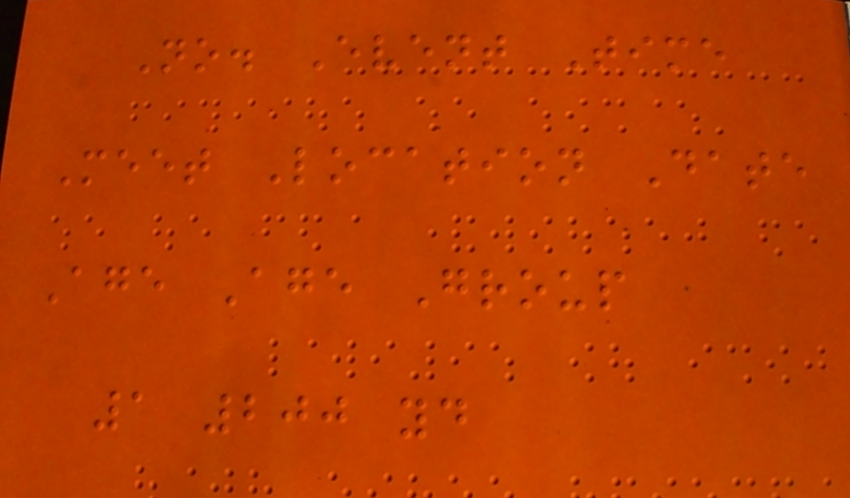No. Event Time
Meet Location Date
Age Age Group
1 200 yd
